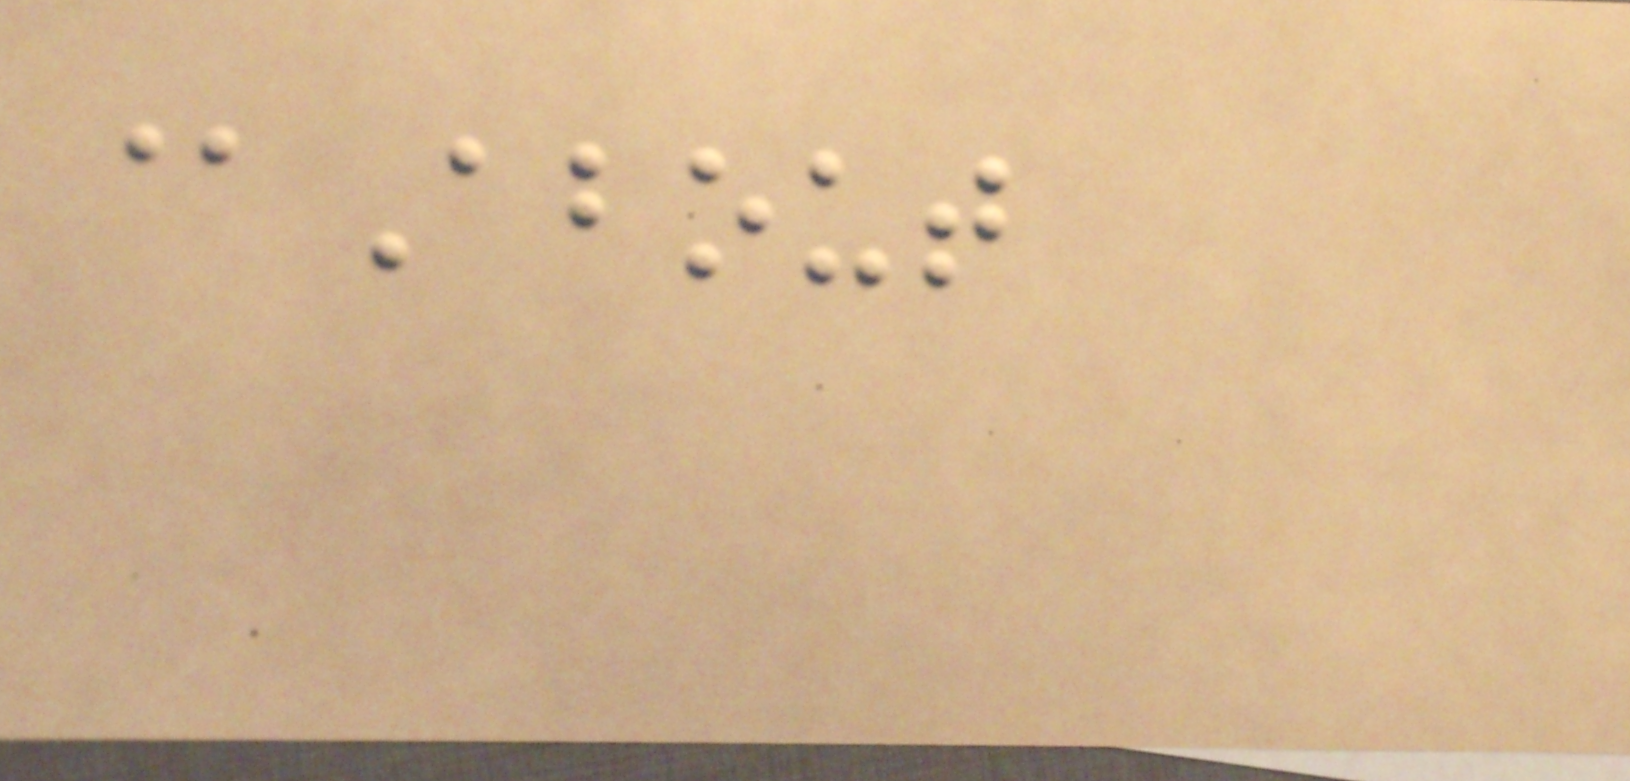@About
